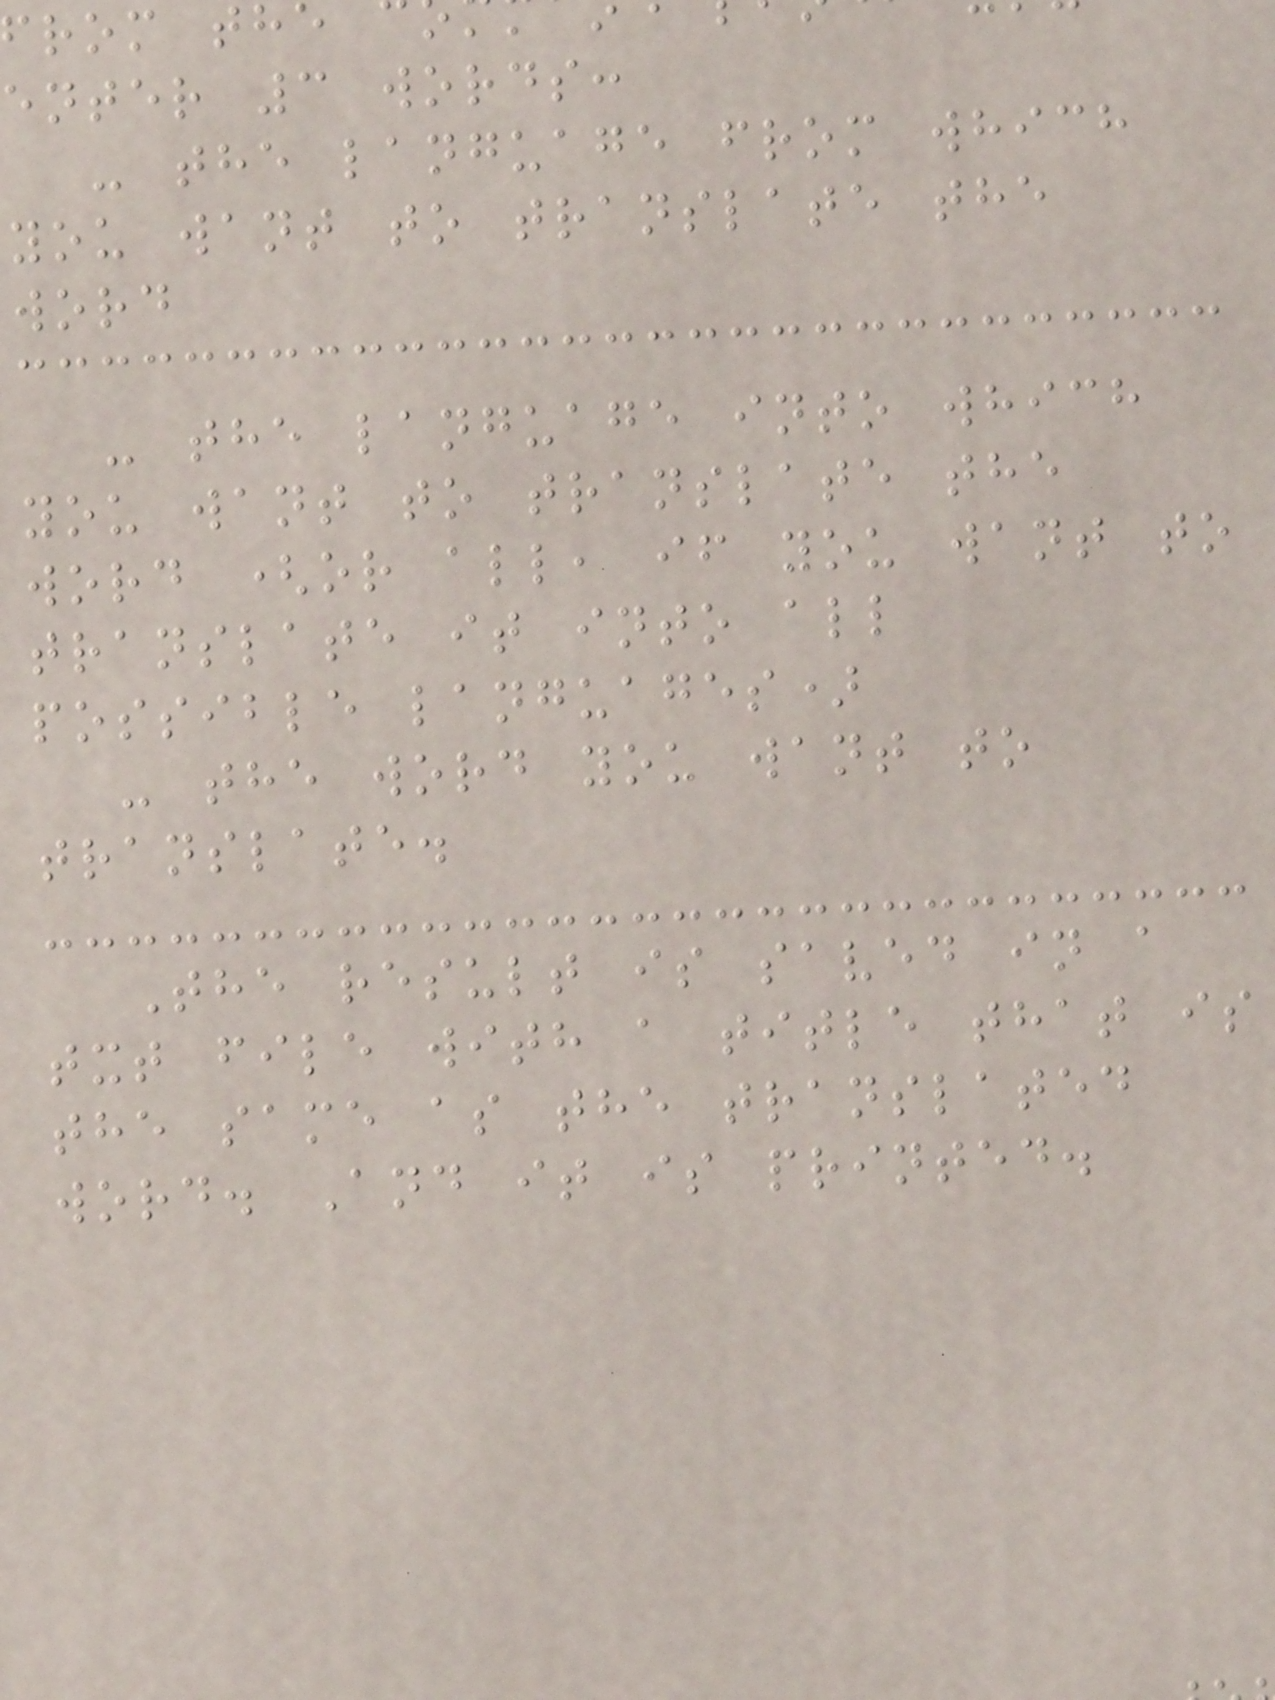enter 3 words:
- the language from which
you want to translate the
word
- the language into which
you want to translate the
word (or all, if you want to
translate it into all
possible languages)
- the word you want to
translate.
The result is saved in a
txt file with a title that is
the same as the translated
word. And it is printed.
